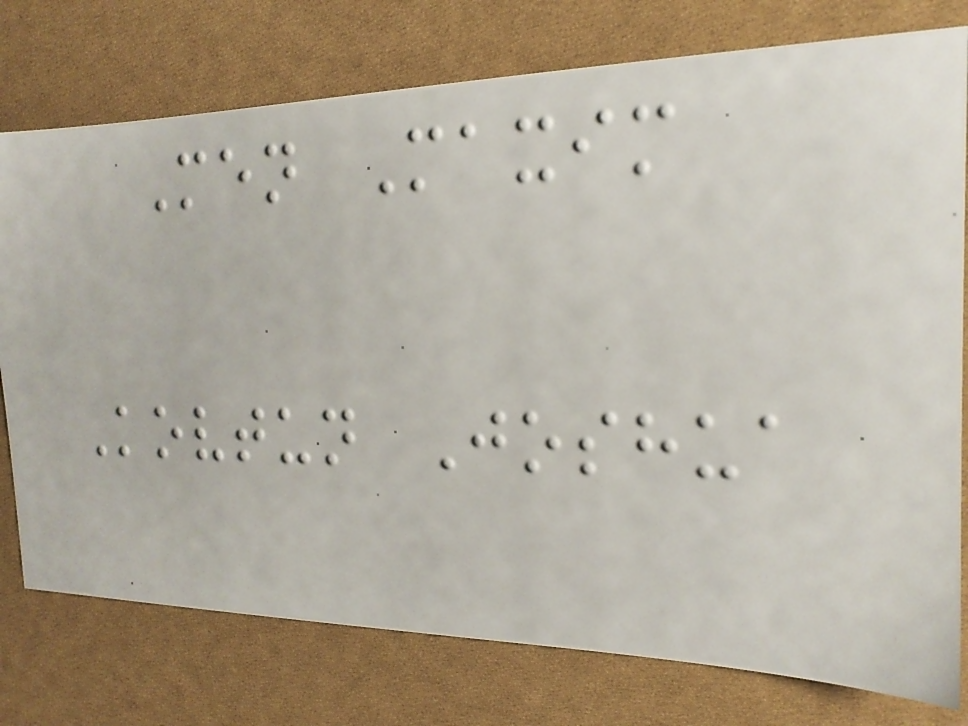Men Maxim
Kovtun Joshua
